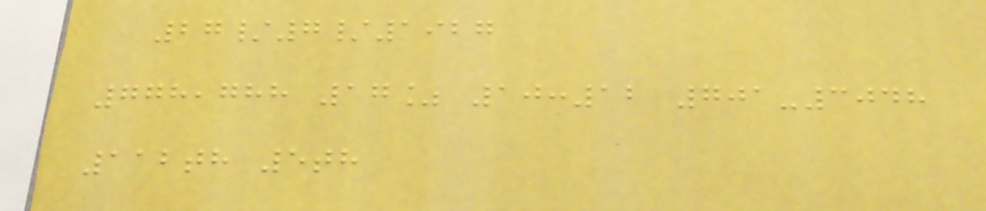27/7/1927
778,788 17% 10:12 701-3048
112th 5th
